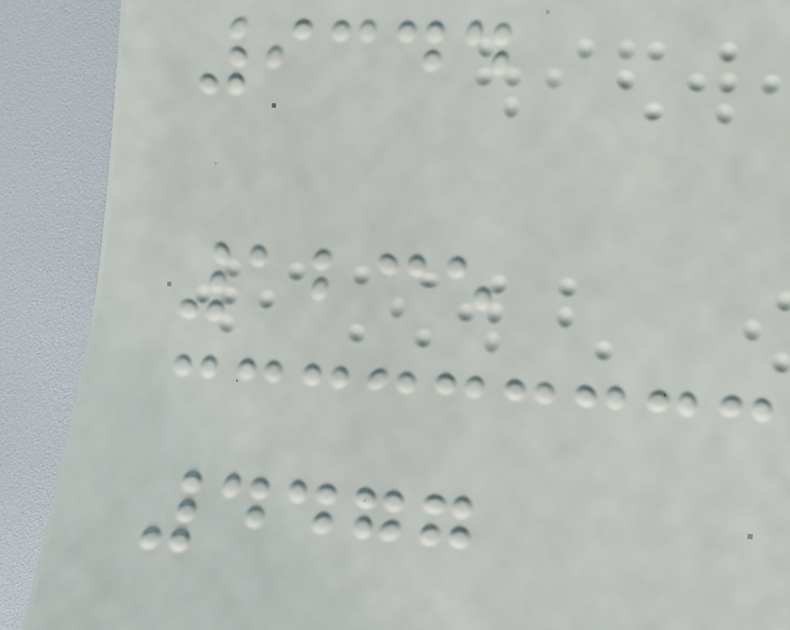9344
1235
4477
